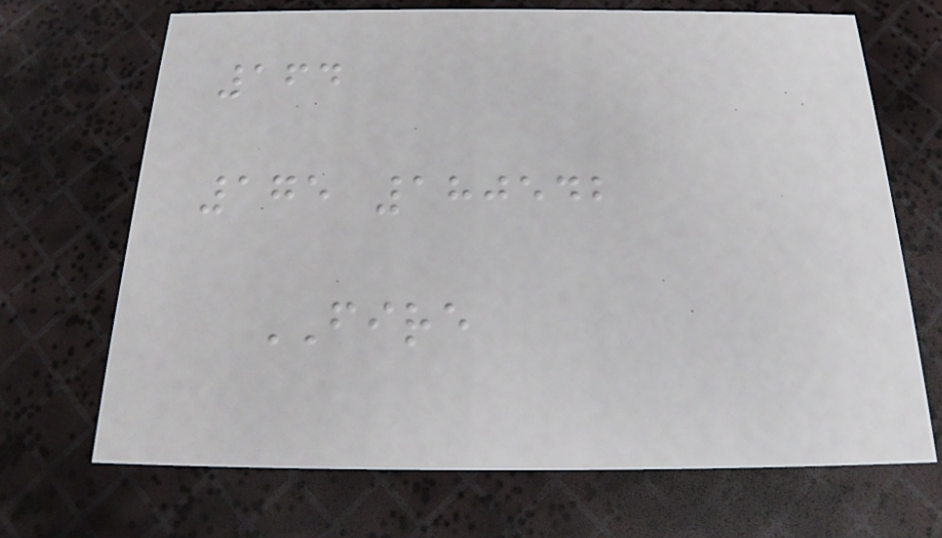164
175 180542
FIRE
